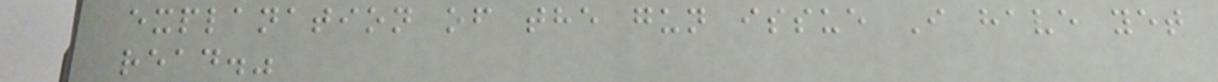explanation of the gun issue I have yet
read."
